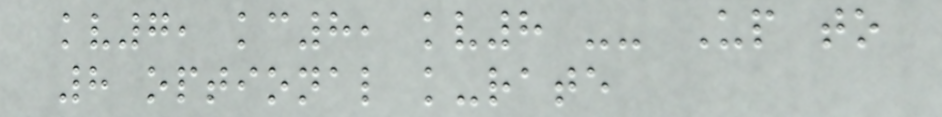kv7, kc8, kv8 -- Up to
8 optional k-rate
